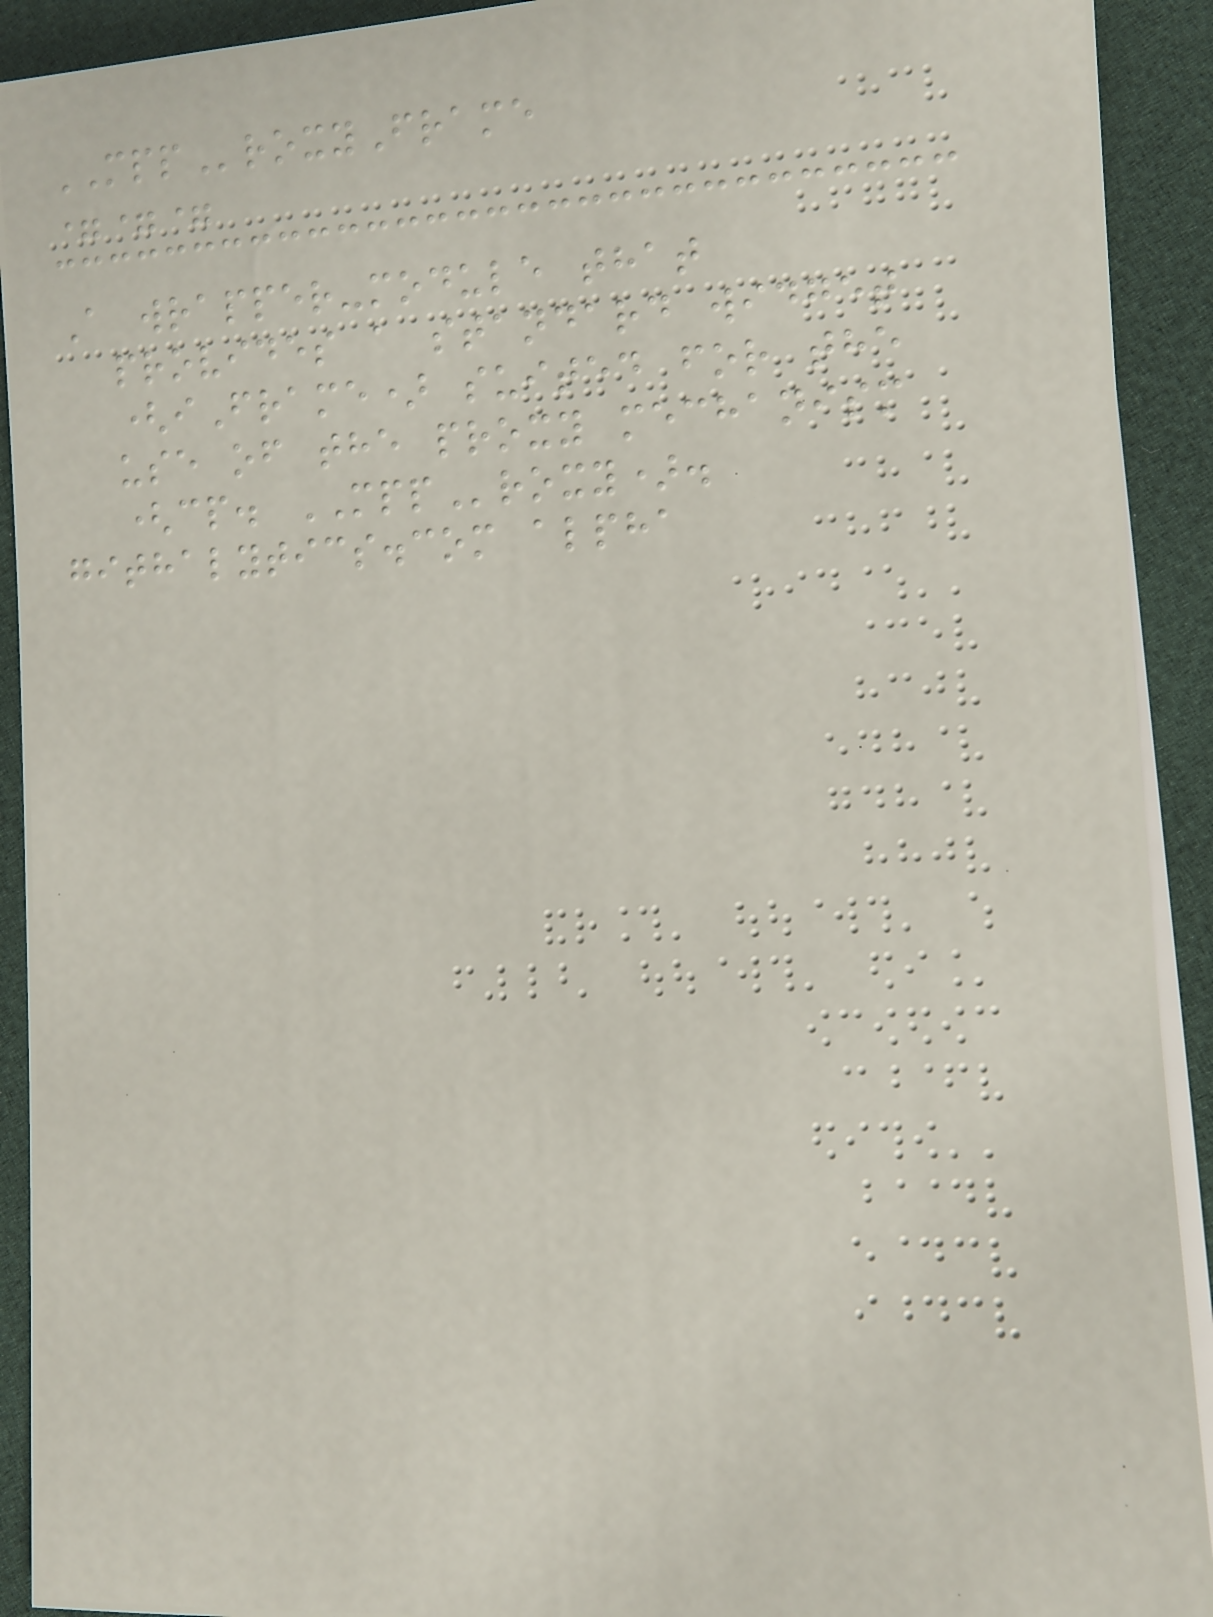MPProxyFrame
===
A wrapper-module that
provides a standard widget
(iFrame) suited for the
use of the proxy mechanism
(cp. MPProxy).
githalytics.com alpha
